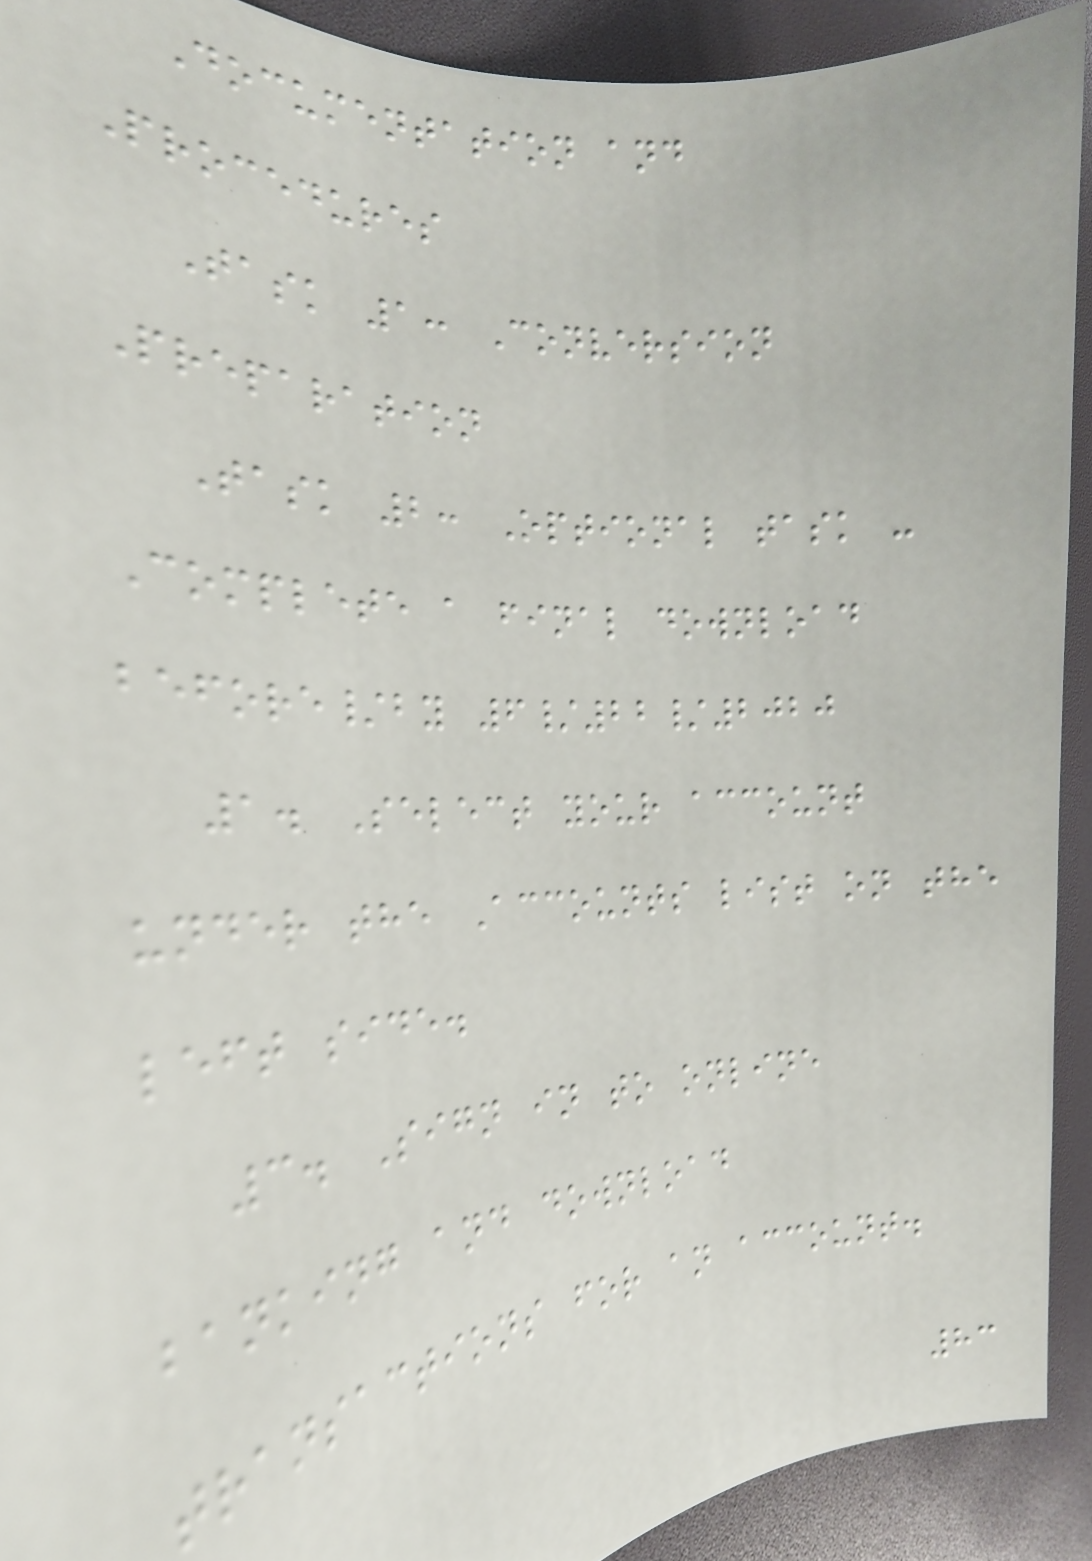Documentation and
Procedures
Task 1: Conversion
Preparation
Task 2: Optional task -
Complete a final download
before/by 6/22/2020
1. Select your account
under the Accounts list on the
left side.
3. Sign in to online
banking and download
transactions for an account.
83
